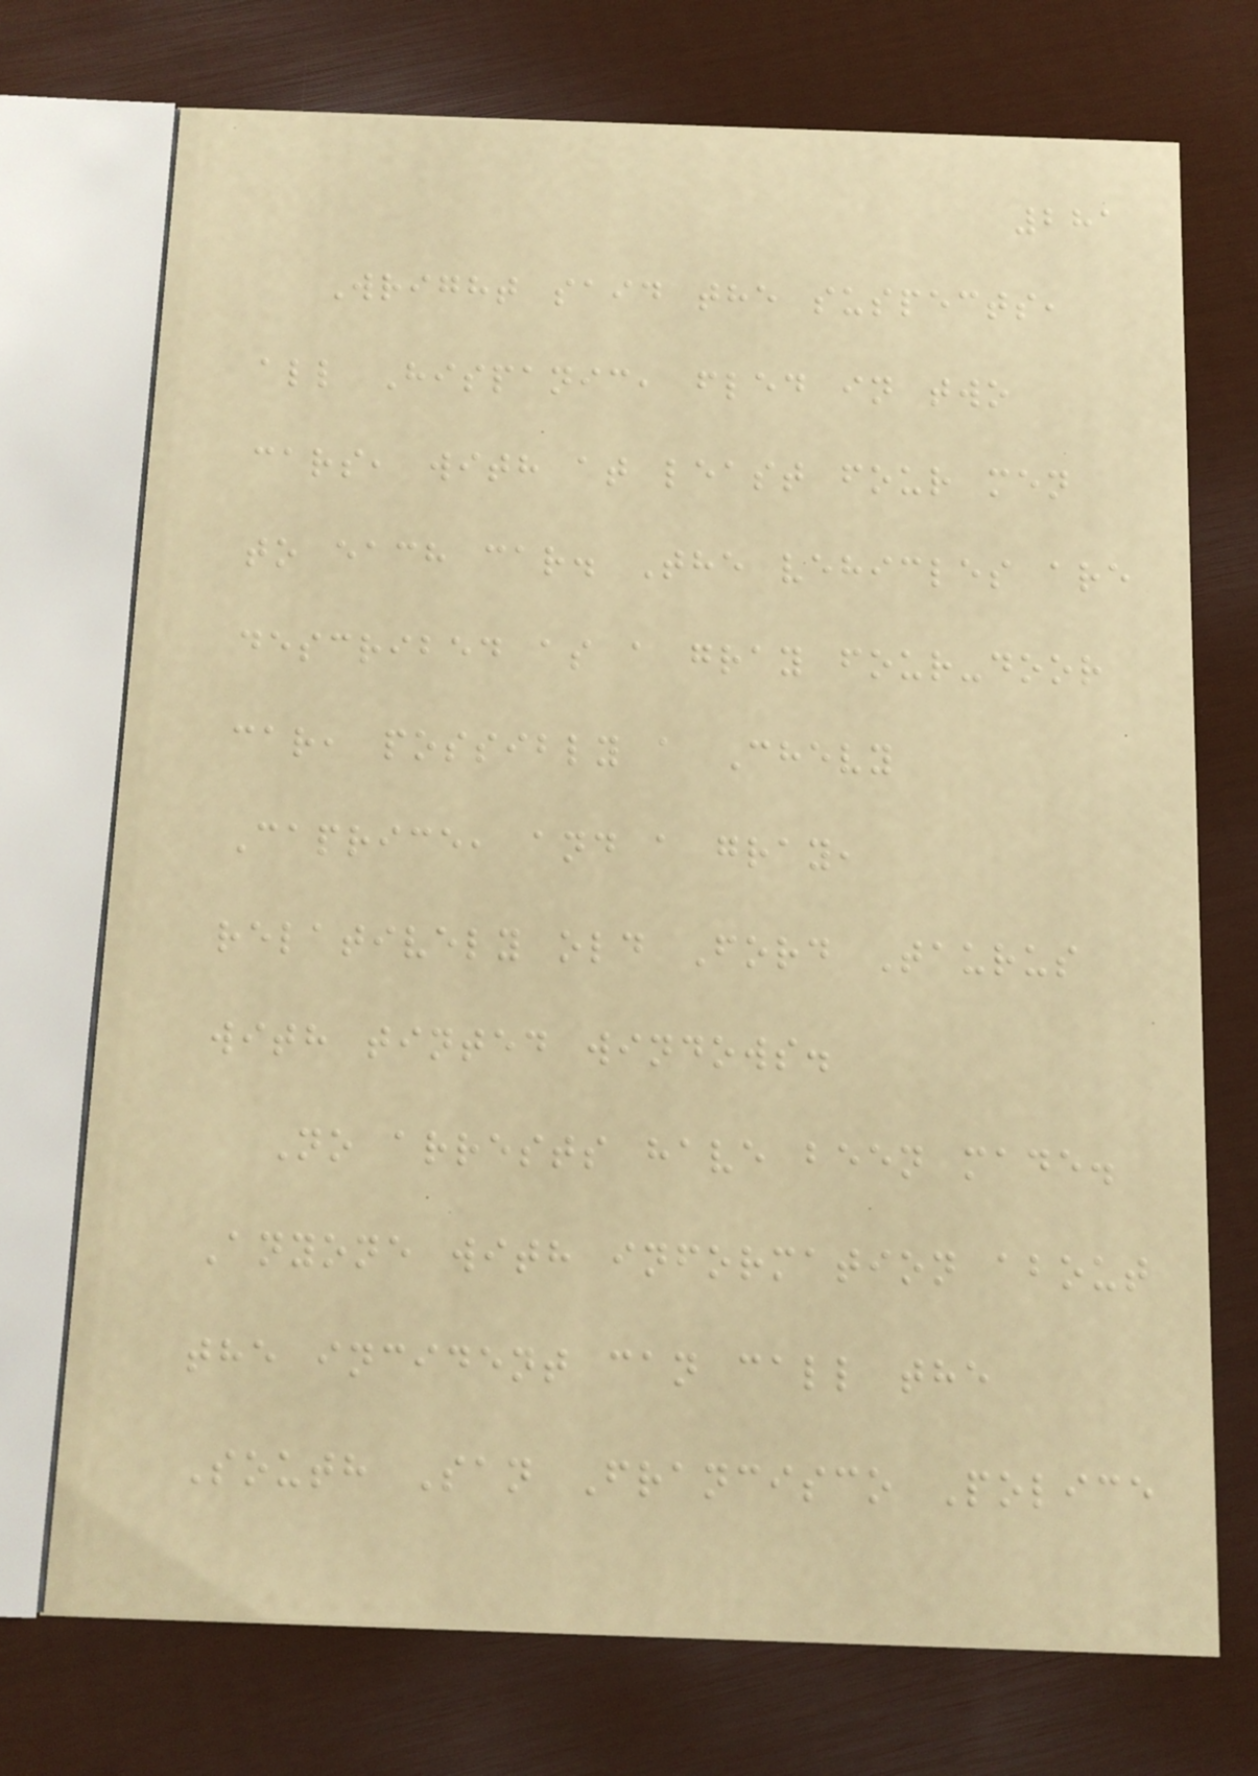281
Wright said the suspects,
all Hispanic, fled in two
cars, with at least four men
to each car. The vehicles are
described as a gray four-door
car, possibly a Chevy
Caprice, and a gray,
relatively old Ford Taurus
with tinted windows.
No arrests have been made.
Anyone with information about
the incident can call the
South San Francisco Police
